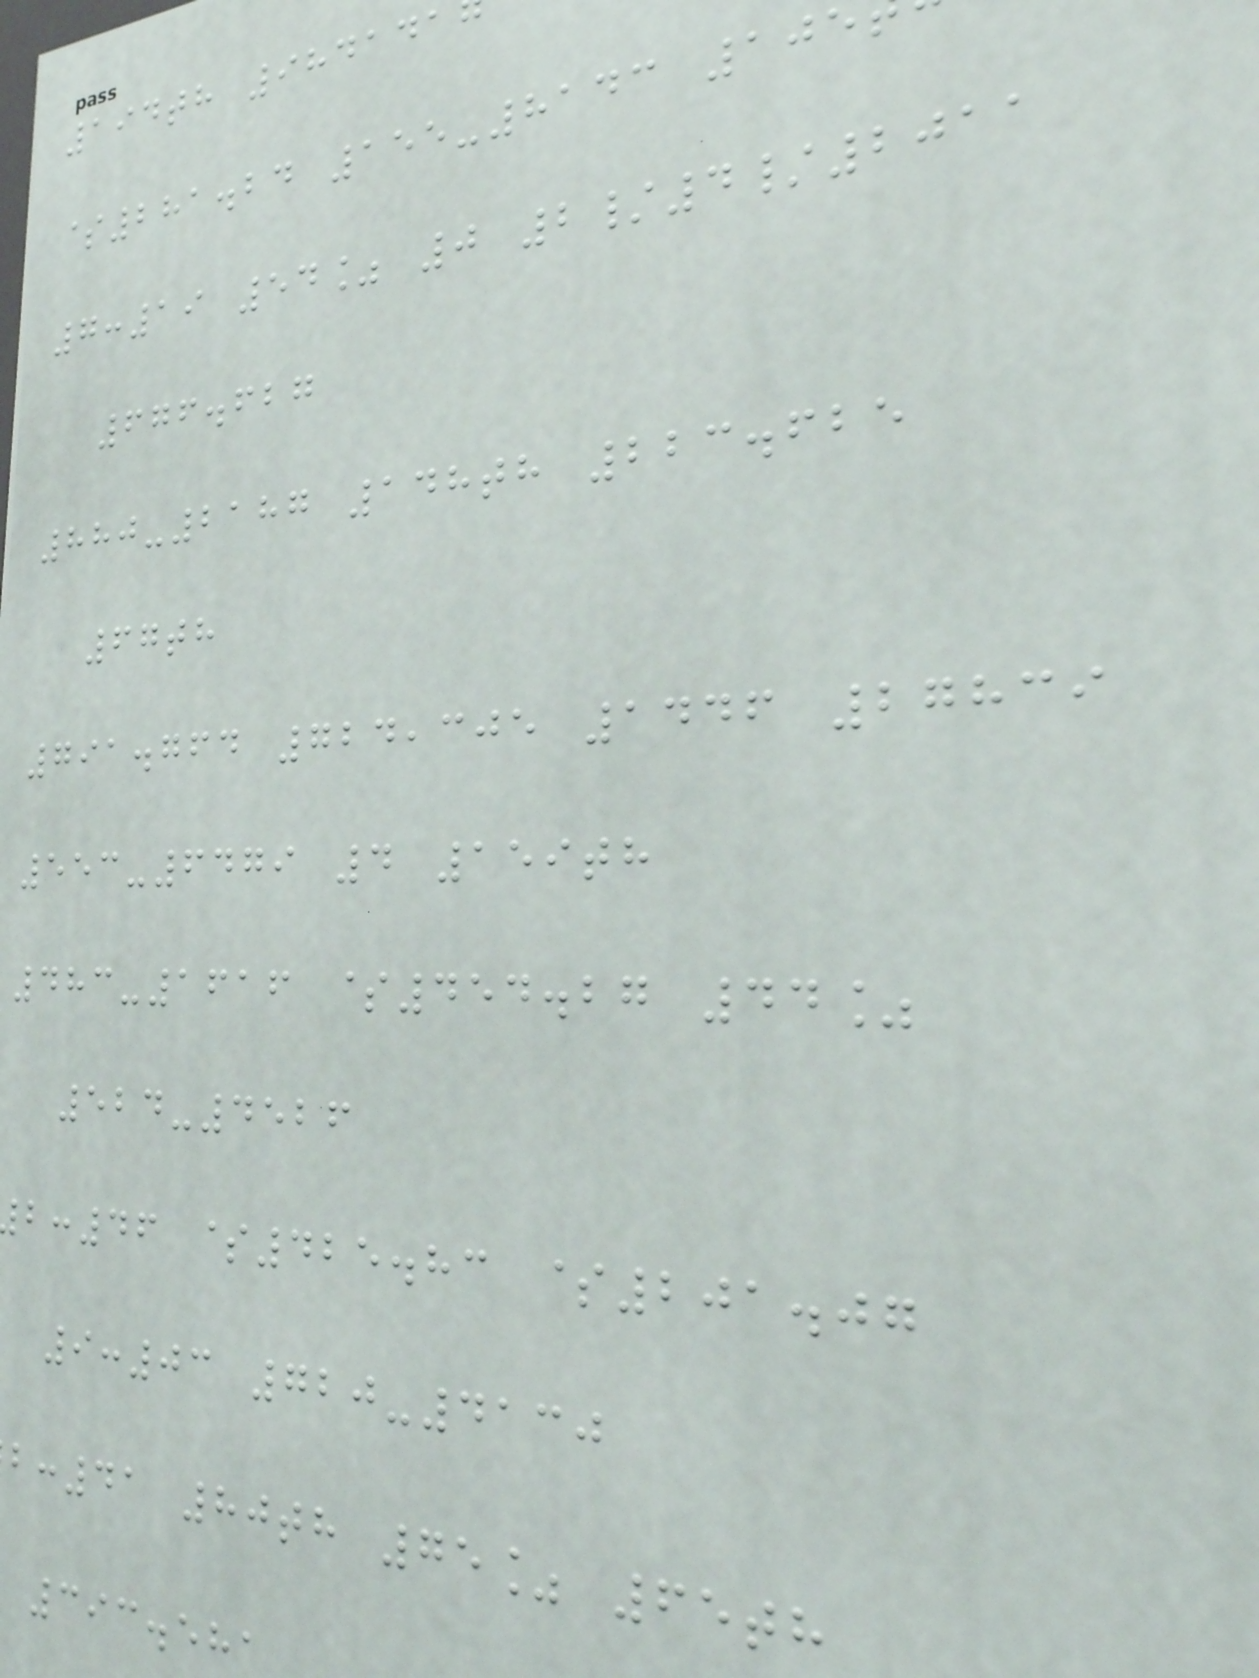194th 984141
$281.24 155-8143 105
7:19 54% 0 2/4/2011
676.627
880-2187 148th 223.625
67th
791.764 724,305 1446 27839
553-6479 4 159th
483-1616 $454.27 44%
524-4526
:46 $425.83 $201.07
9:03 720-4130
:41 80th 75% 65th
393.581
